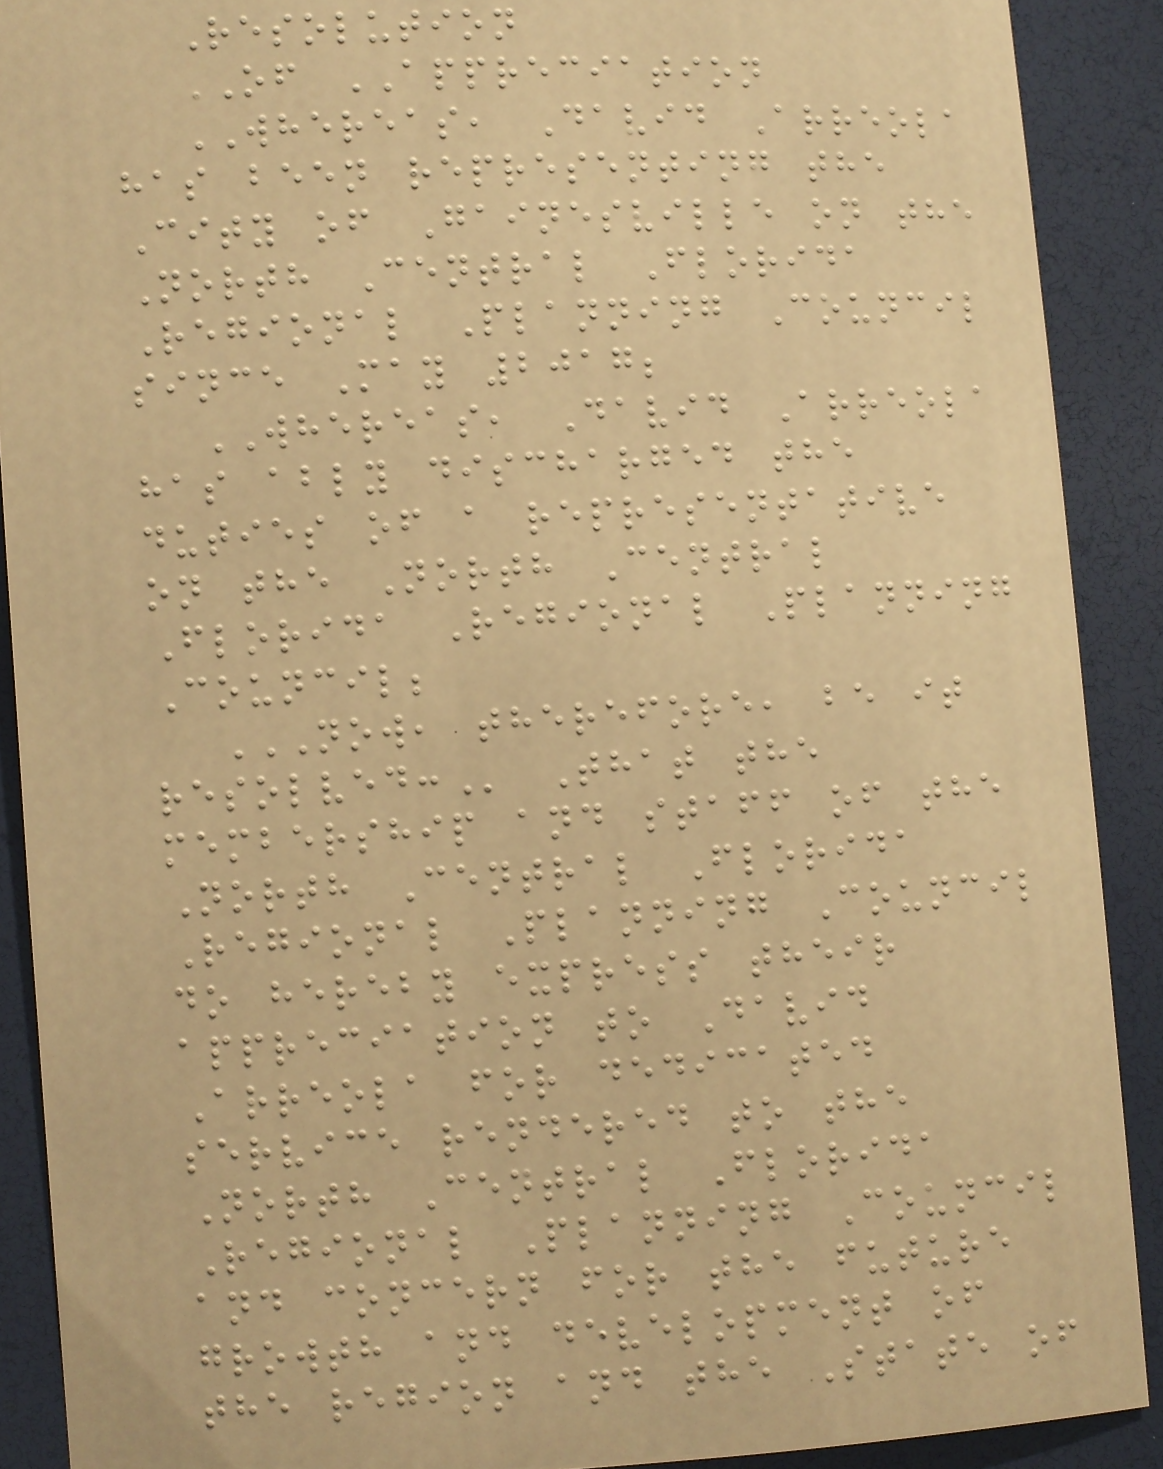Resolution
OF APPRECIATION
WHEREAS, David Arreola
has been representing the
City of Gainesville on the
North Central Florida
Regional Planning Council
since May 2017;
WHEREAS, David Arreola
has ably discharged the
duties of a representative
on the North Central
Florida Regional Planning
Council;
NOW, THEREFORE, BE IT
RESOLVED: That the
membership and staff of the
North Central Florida
Regional Planning Council
do hereby express their
appreciation to David
Arreola for dedicated
service rendered to the
North Central Florida
Regional Planning Council
and concern for the future
growth and development of
the region and the State of
